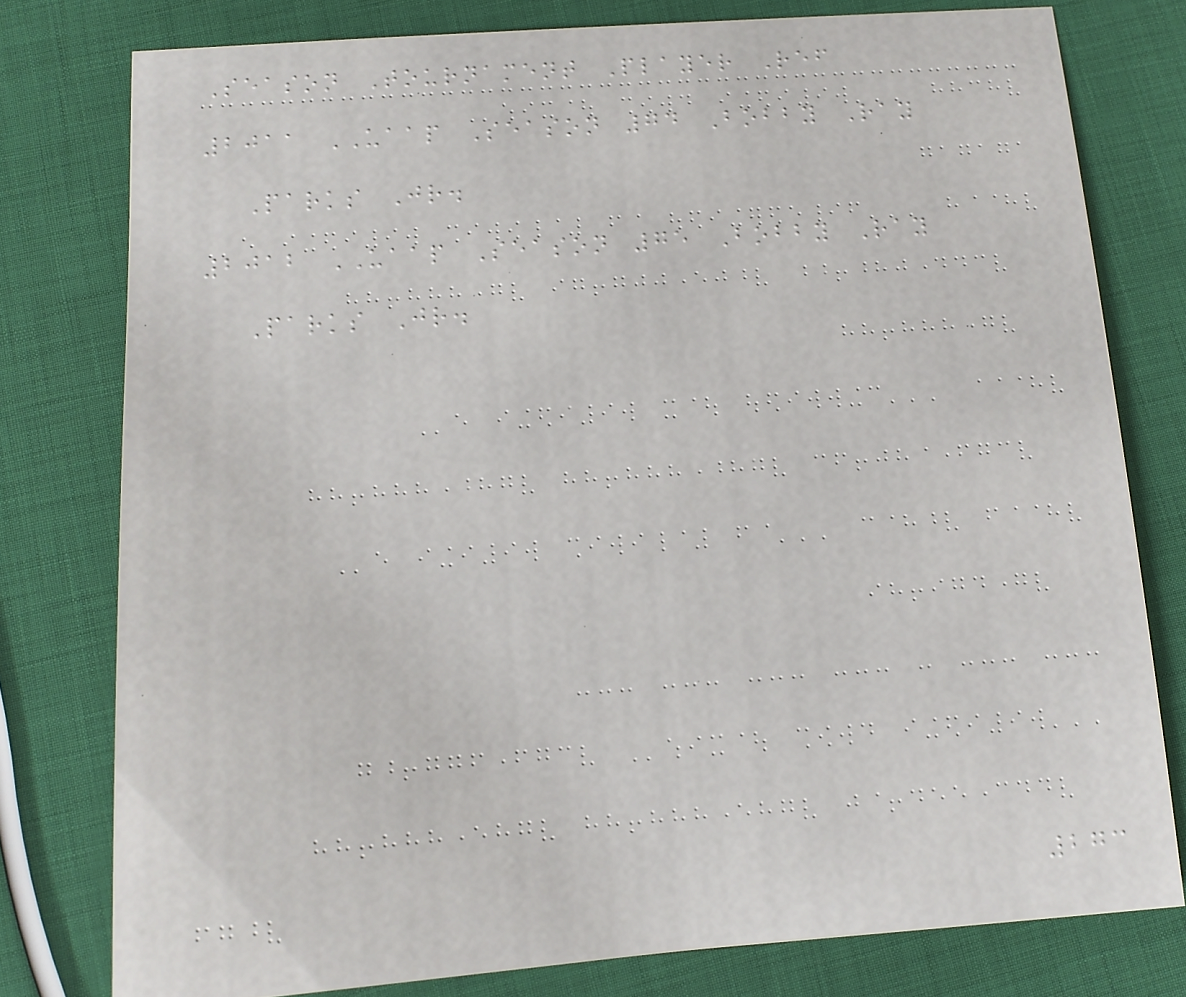Season Tournament Player Ref
2011 UAAP Season 74 Bobby Ray
Parks Jr.
2012 UAAP Season 75 Bobby Ray
Parks Jr.
273
